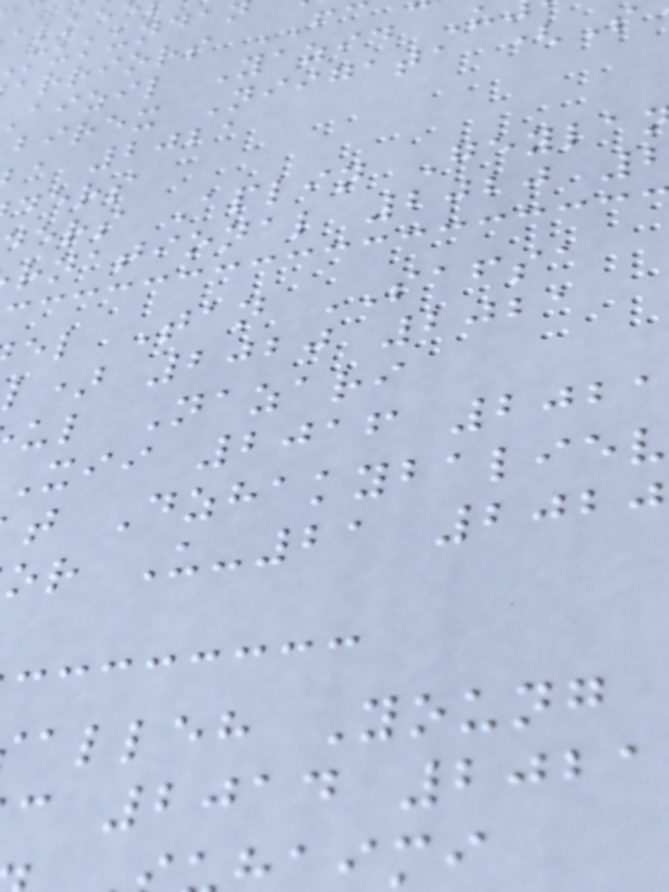arriors
aizil Yazid U
birex Niigata (S
a 2021
ders
ers Aplin Geyla
rnational 2020
el Tan SAFSA
l) 2020 2021
ul Nazari
xii 2016 2021
t Dzhakybaliev
or U-21 2020
alleh Young
c 2014 2021
